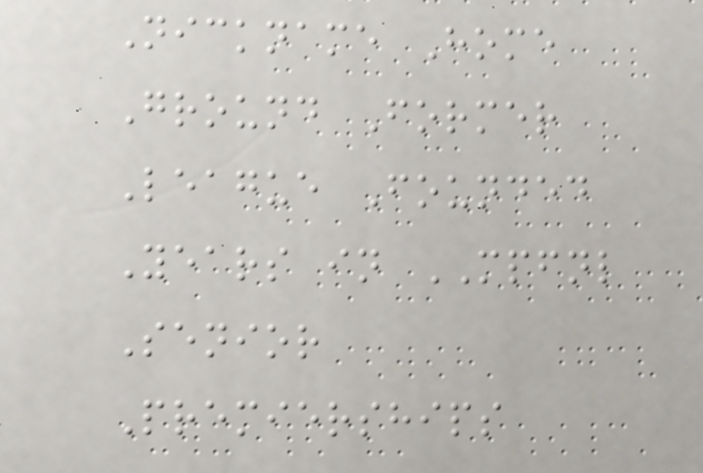Nickname Home
Ground Former
League Founded
Years in MPFNL
Senior
Premierships
